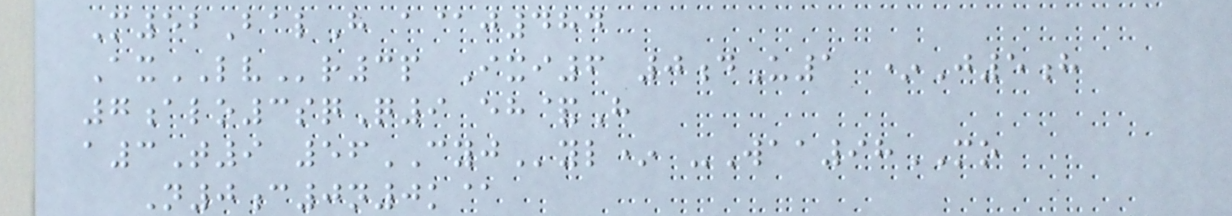M52BalH a@j484
AxLVr3p Ixi6 0dU1 *J5h
7alo3sqQ9 eh&H
a3T9 56CYJyl* -Waa98MO
N0c0n0k@
